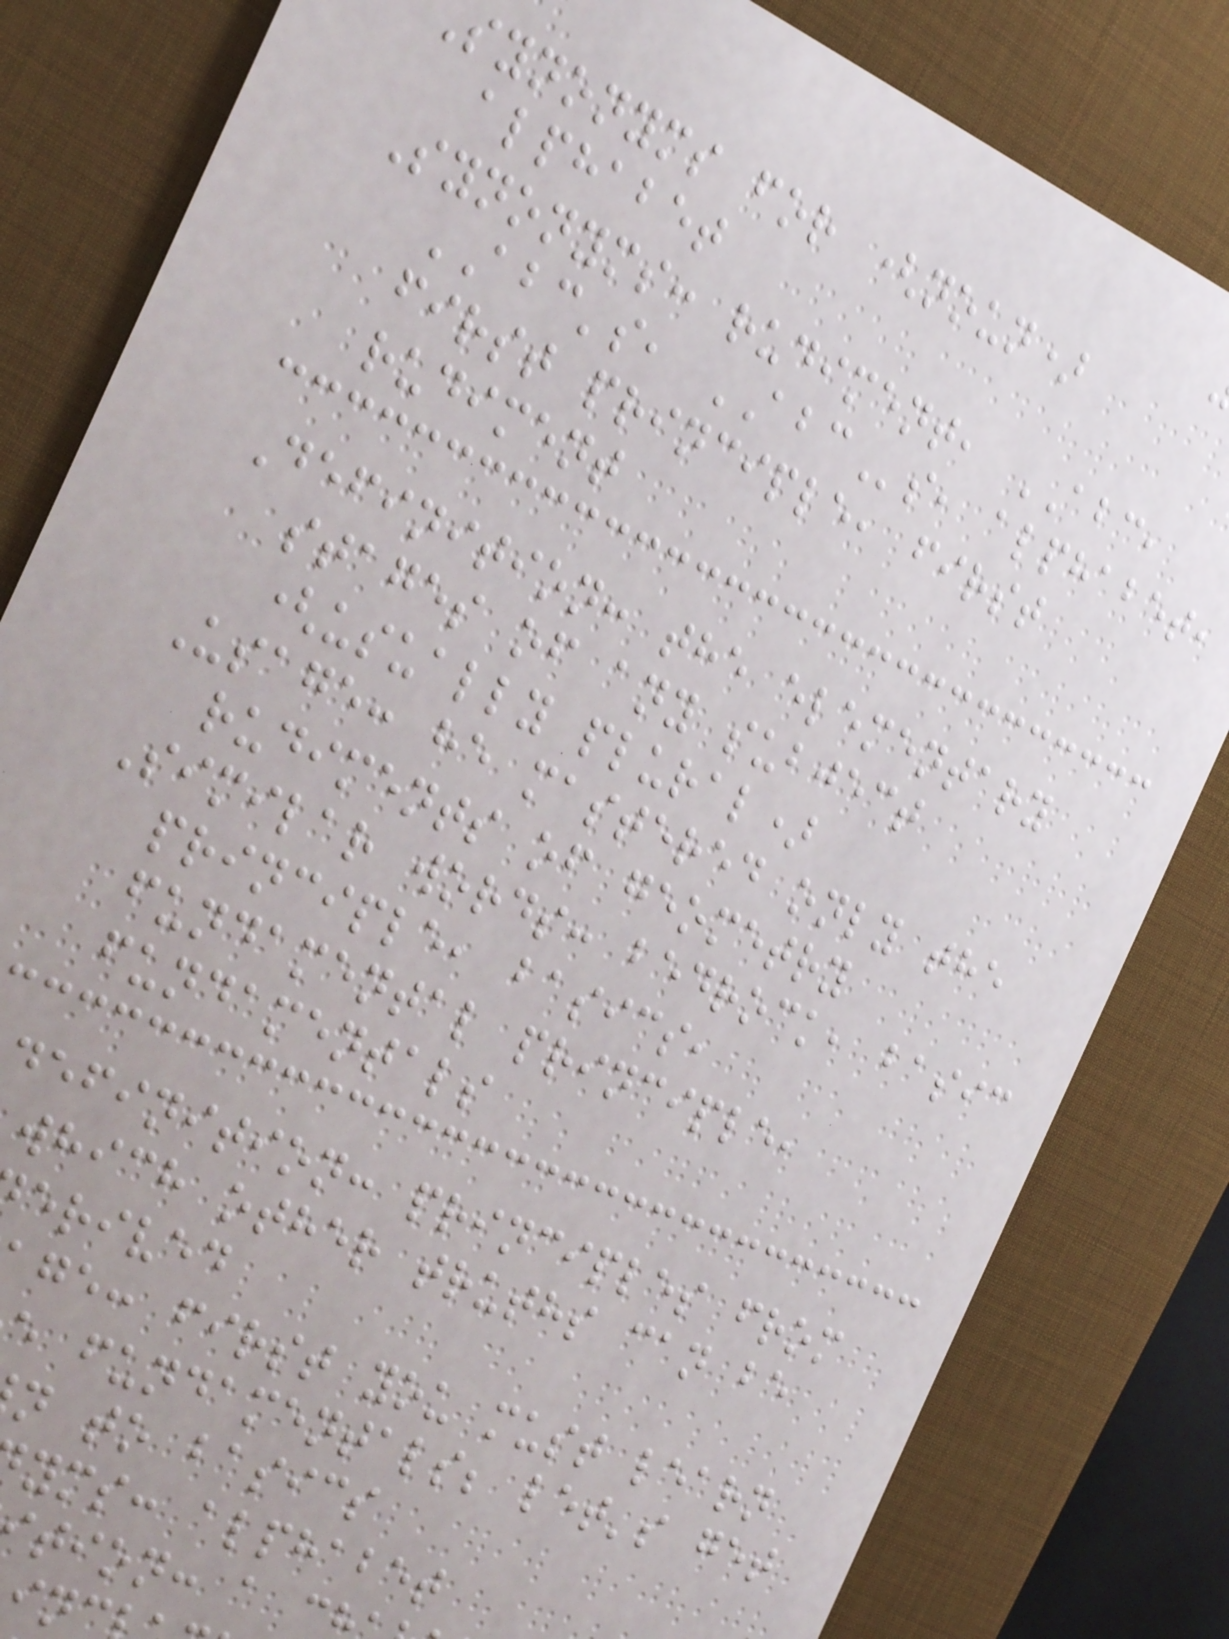synonyms for (noun)
alphabet
Synonyms: rudiment, ABC,
ABC's, ABCs, alphabet,
first principle, first
rudiment
Definition: the elementary
stages of any subject
(usually plural)
Usage: he mastered only the
rudiments of geometry
Similar words: bedrock, basic
principle, basics,
fundamental principle,
fundamentals
definition: principles from
which other truths can be
erived
ge: first you must learn
e fundamentals; let's get
n to basics
yms: alphabet
tion: a c
